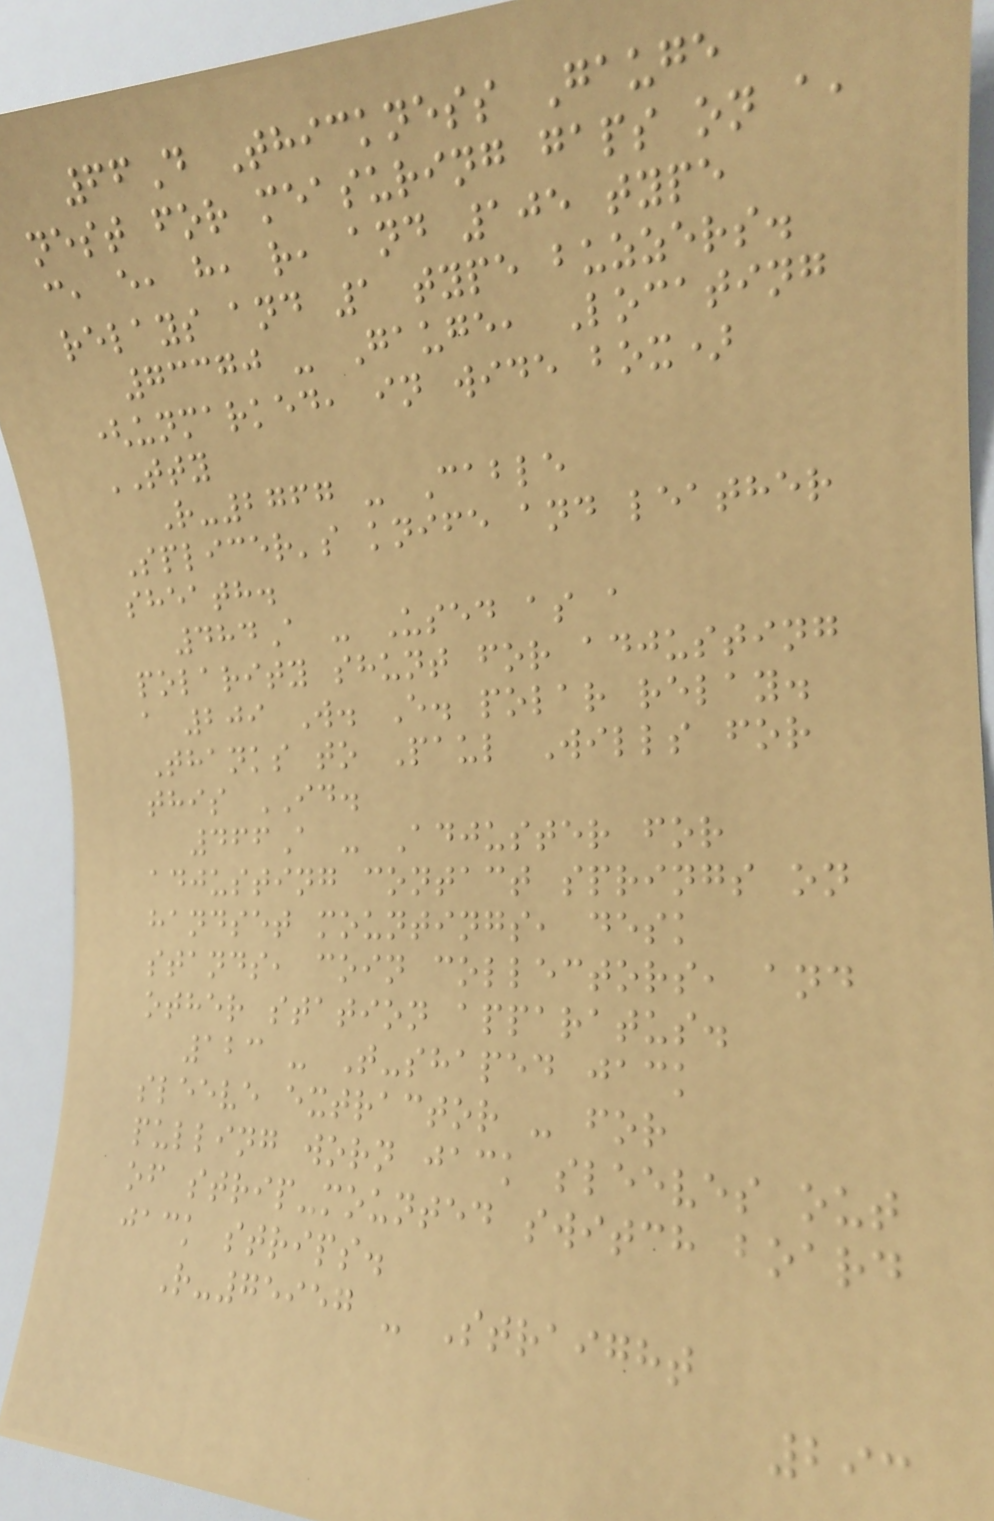66D Thickness Gauge
nest for measuring gaps on a,
c, e, h, r, and 105 type
relays and 1 type buzzers.
73370 - Gauge, Locating
(unmarked, in wide box)
TTY
R-2767 - Cable
Splicer's knife and leather
sheath.
484A - Used as a
polarity shunt for adjusting
a 209 W. E. polar relay.
Thanks to Paul Wills for
this ID.
466A - Adjuster for
adjusting contact springs on
handset mountings, desk
stands, coin collectors, and
other station apparatus.
123 - T-shaped jack
sleeve extractor - for
pulling worn jack sleeves out
of strip-mounted switch board
jack strips.
R-75957 - Straight
293
